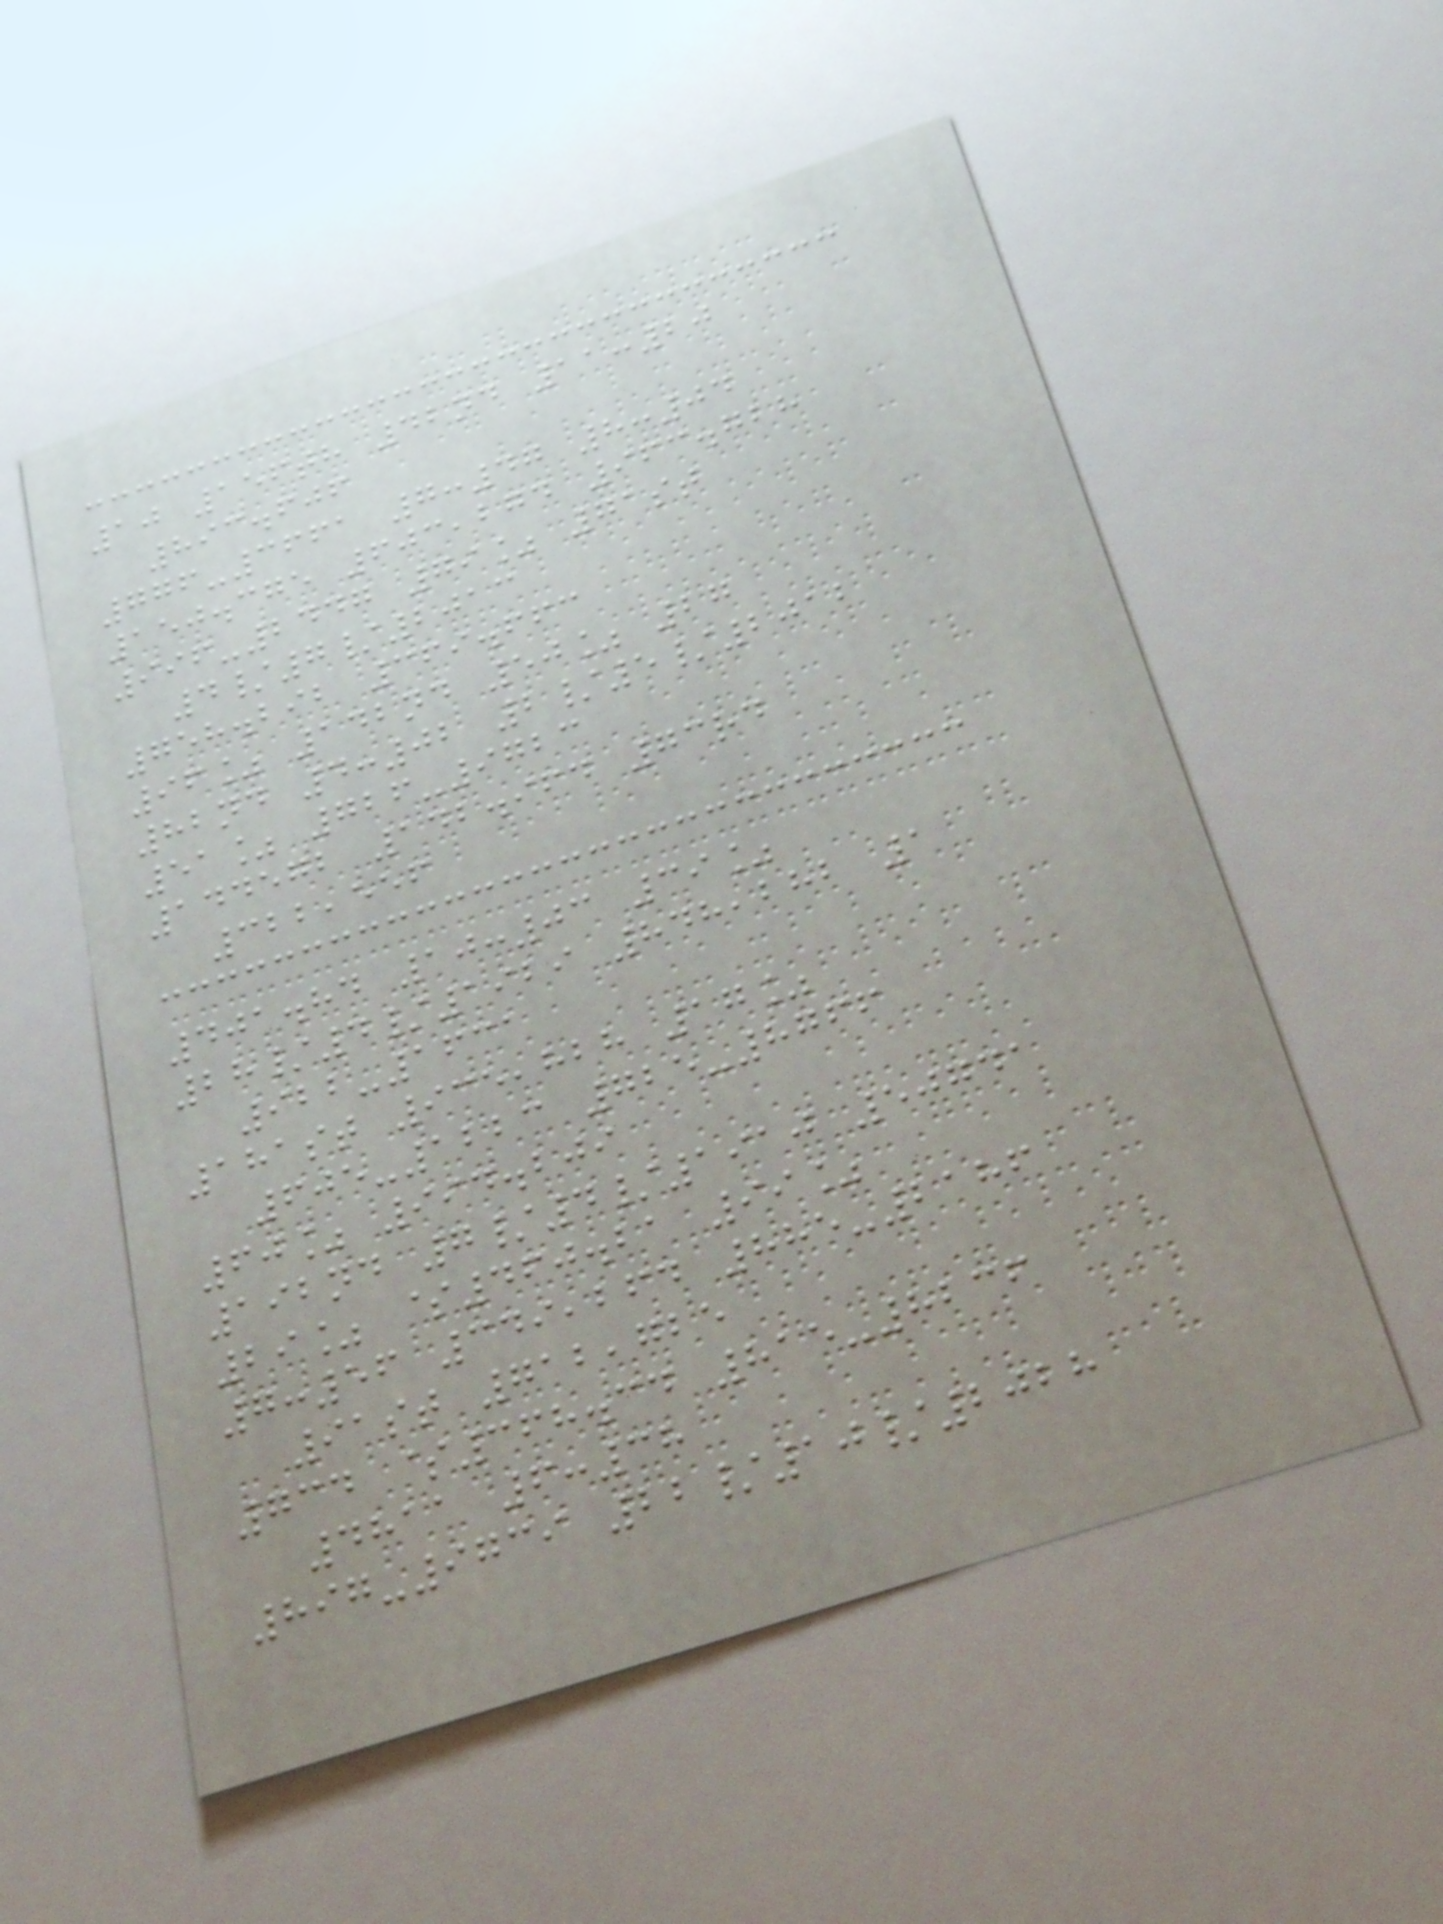10 156th 42nd 11:20
893.606
776-3661 7:47 8:04
150.375 603,274 963.728
996-2447 79% 71st
4/7/2013
758.292 369.663
96% 142nd 50% 27
82nd 4:02 2/5/2012
51% 726-9723
144572 142.964 73rd
322,556
401.84 10:03 39%
28/4/1929 848,282 1
922-1631
181st 935,828 17%
605-1223 725-8766
60% 994.209
192nd 7/4/1910 50741
29% $460.21 99%
7:56 349,264 885-2186
91st 712,725
734 $368.34 815-8236
4811 6:38
897-9739 22/10/2028
